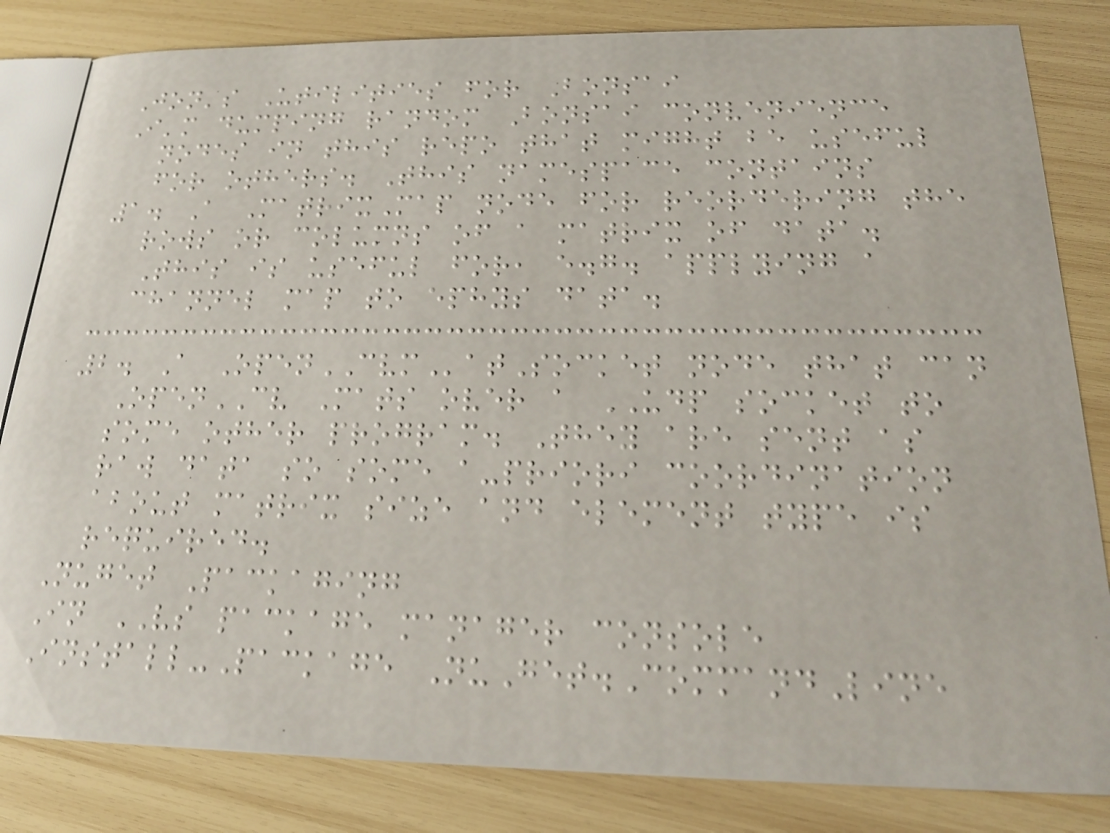Jon's Utilities for Bonsai
I'm dumping random Bonsai convenience
nodes in this repo that might be useful
for others. This namespace contains
1. A MatrixMap node for reordering the
rows or columns of a matrix of data.
This is useful for, e.g. applying a
channel map to ephys data.
2. A OpenCVMatSocket node that can
OpenCV Mats over a UDP socket to
some other program. They are sent as
raw data so some a-priori coordination
about matrix size and element type is
required.
Nuget Packaging
In VS package manager console
Install-Package NuGet.CommandLine
